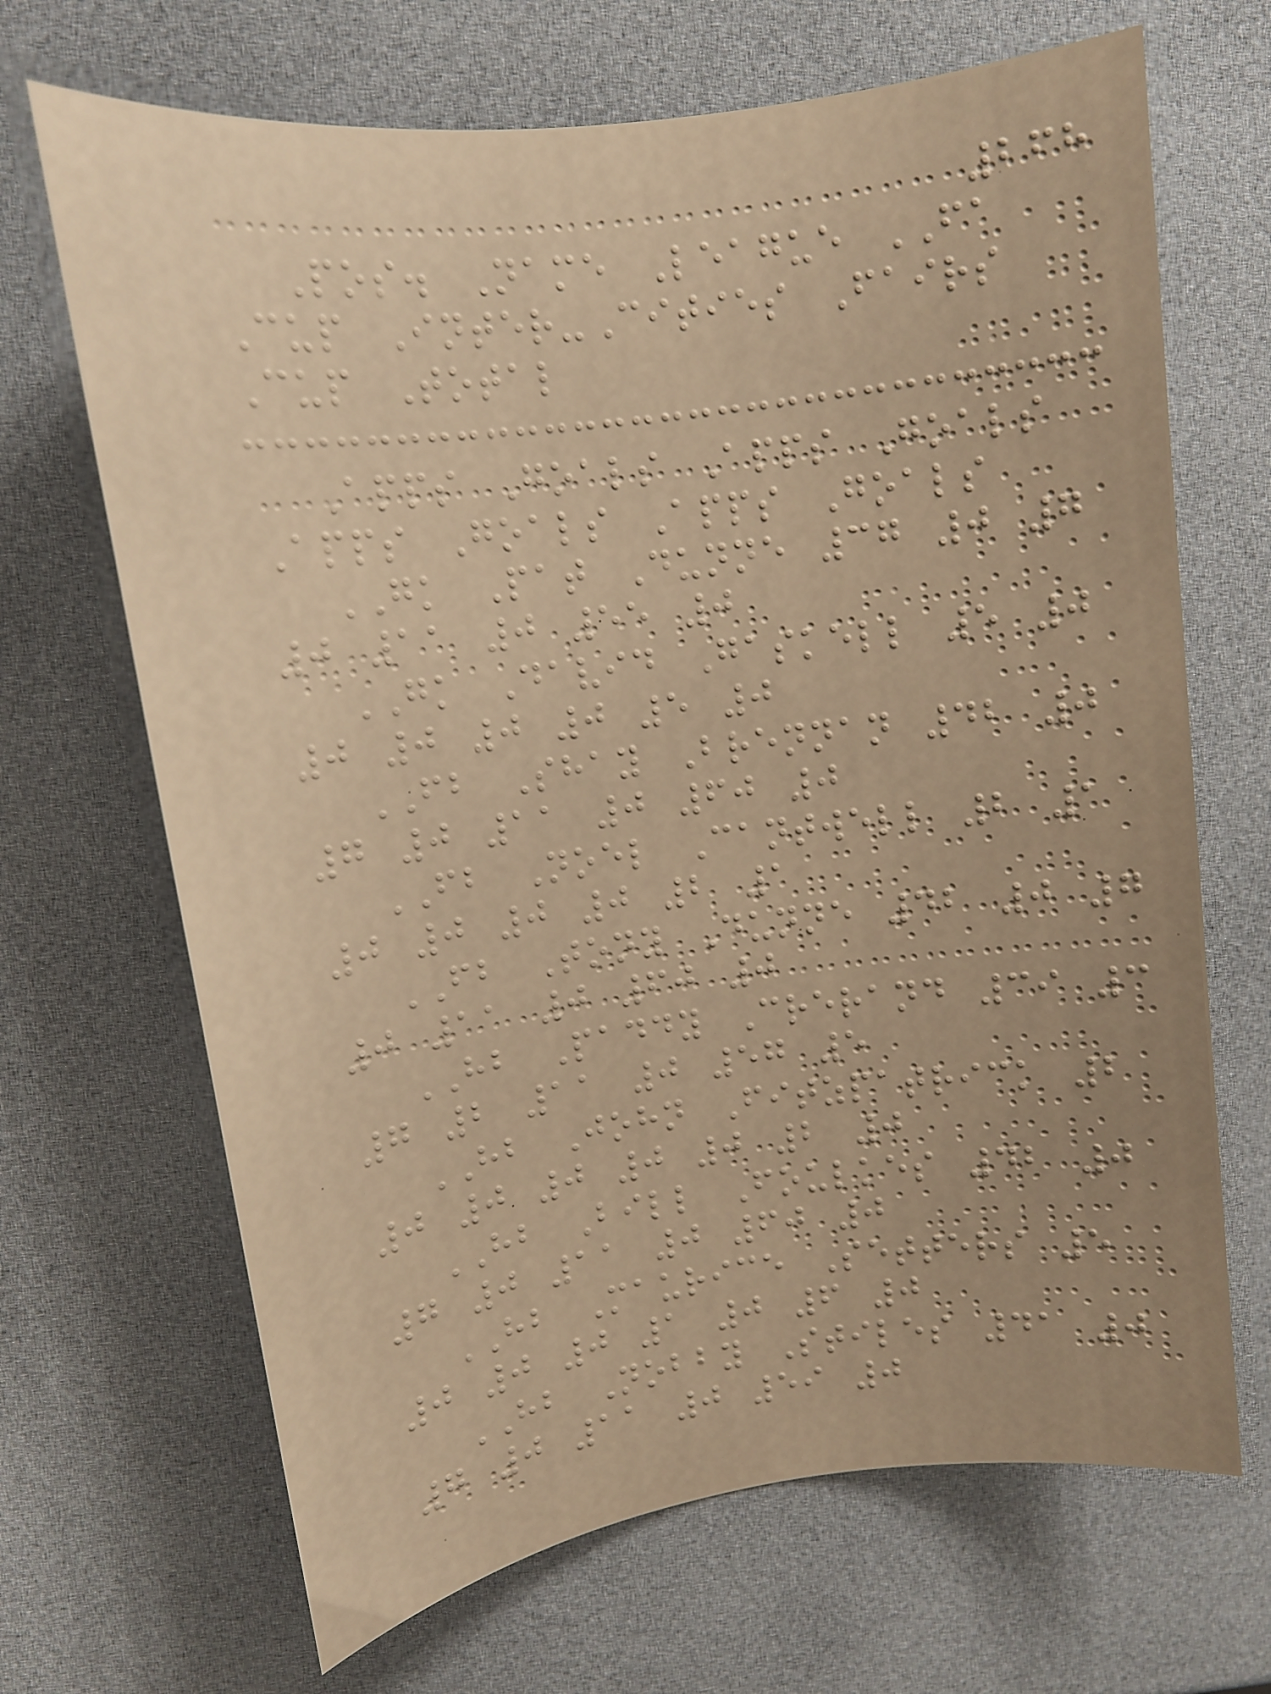268
Pos. Name League FA
Cup Inter-Cities Fairs
Cup Total
Apps Goals Apps Goals
Apps Goals Apps Goals
GK Pat Dunne 37 0 7
0 11 0 55 0
GK David Gaskell 5 0
0 0 0 0 5 0
FB Shay Brennan 42 0
7 0 11 0 60 0
FB Noel Cantwell 2 1
0 0 0 0 2 1
FB Tony Dunne 42 0 7
0 11 0 60 0
HB Paddy Crerand 39 3
7 2 11 0 57 5
HB John Fitzpatrick 2
0 0 0 0 0 2 0
HB Bill Foulkes 42 0
7 0 11 0 60 0
HB Maurice Setters 5
0 0 0 1 0 6 0
HB Nobby Stiles 41 0
7 0 11 0 59 0
